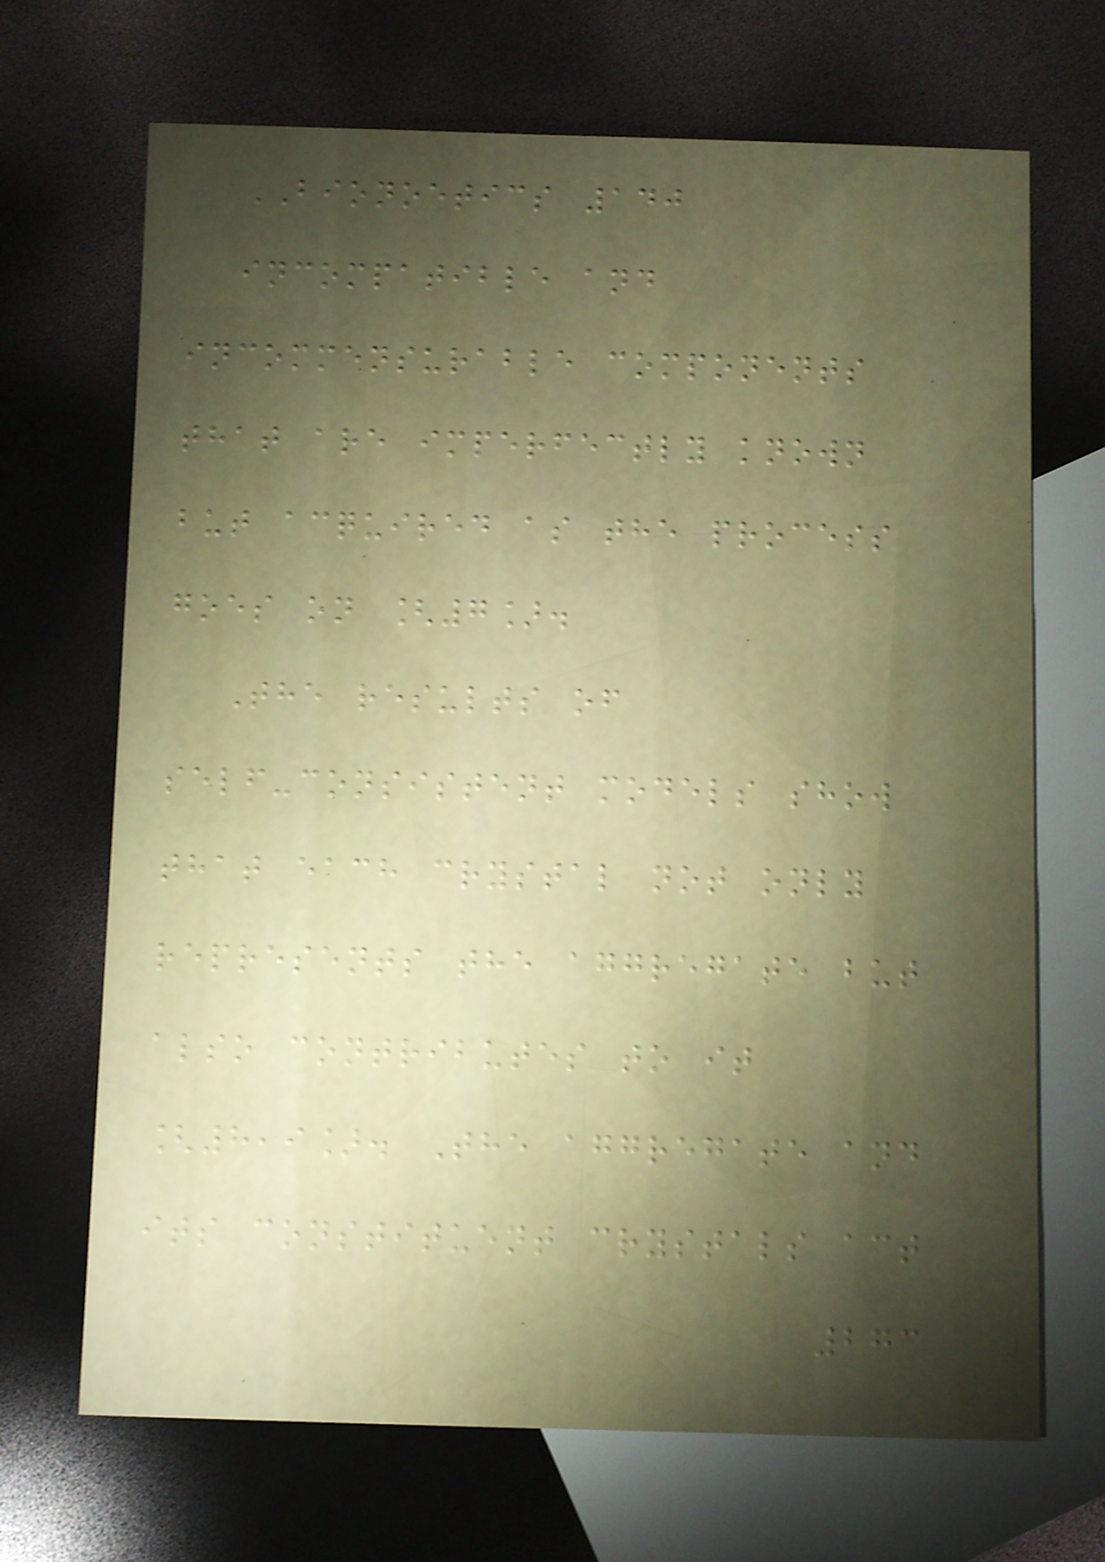BIONOETICS 140
incompatible and
incommensurable components
that are imperfectly known
but acquired as the process
goes on [7].
The results of
self-consistent models show
that each crystal not only
represents the aggregate but
also contributes to it
[8,9]. The aggregate and
its constituent crystals act
273
